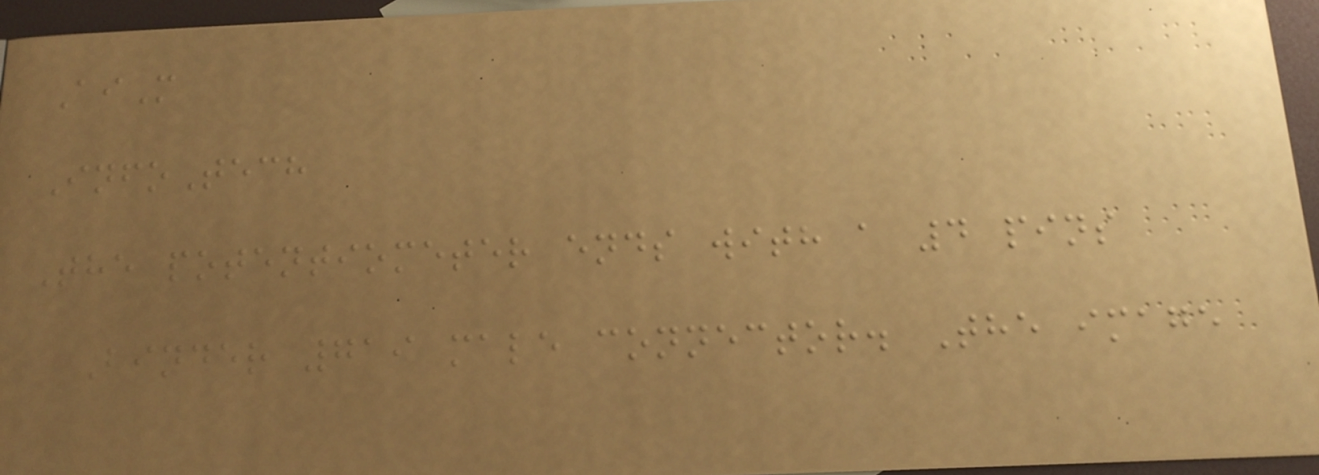AiM
InfoTech
The potentiometer ends with a 4 pins
Binder 719 male connector. The image
